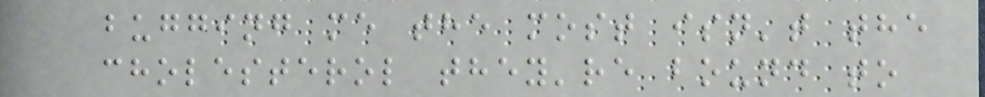bugging me the most isn't the
cholesterol they're bound to
